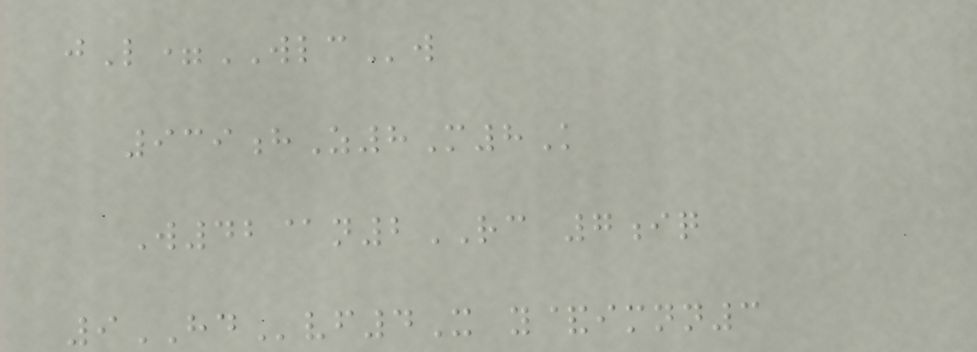jL=WLCw
939hZ8M8K
W42@n2RC 7iq
9HDvf4X y&imnn3
